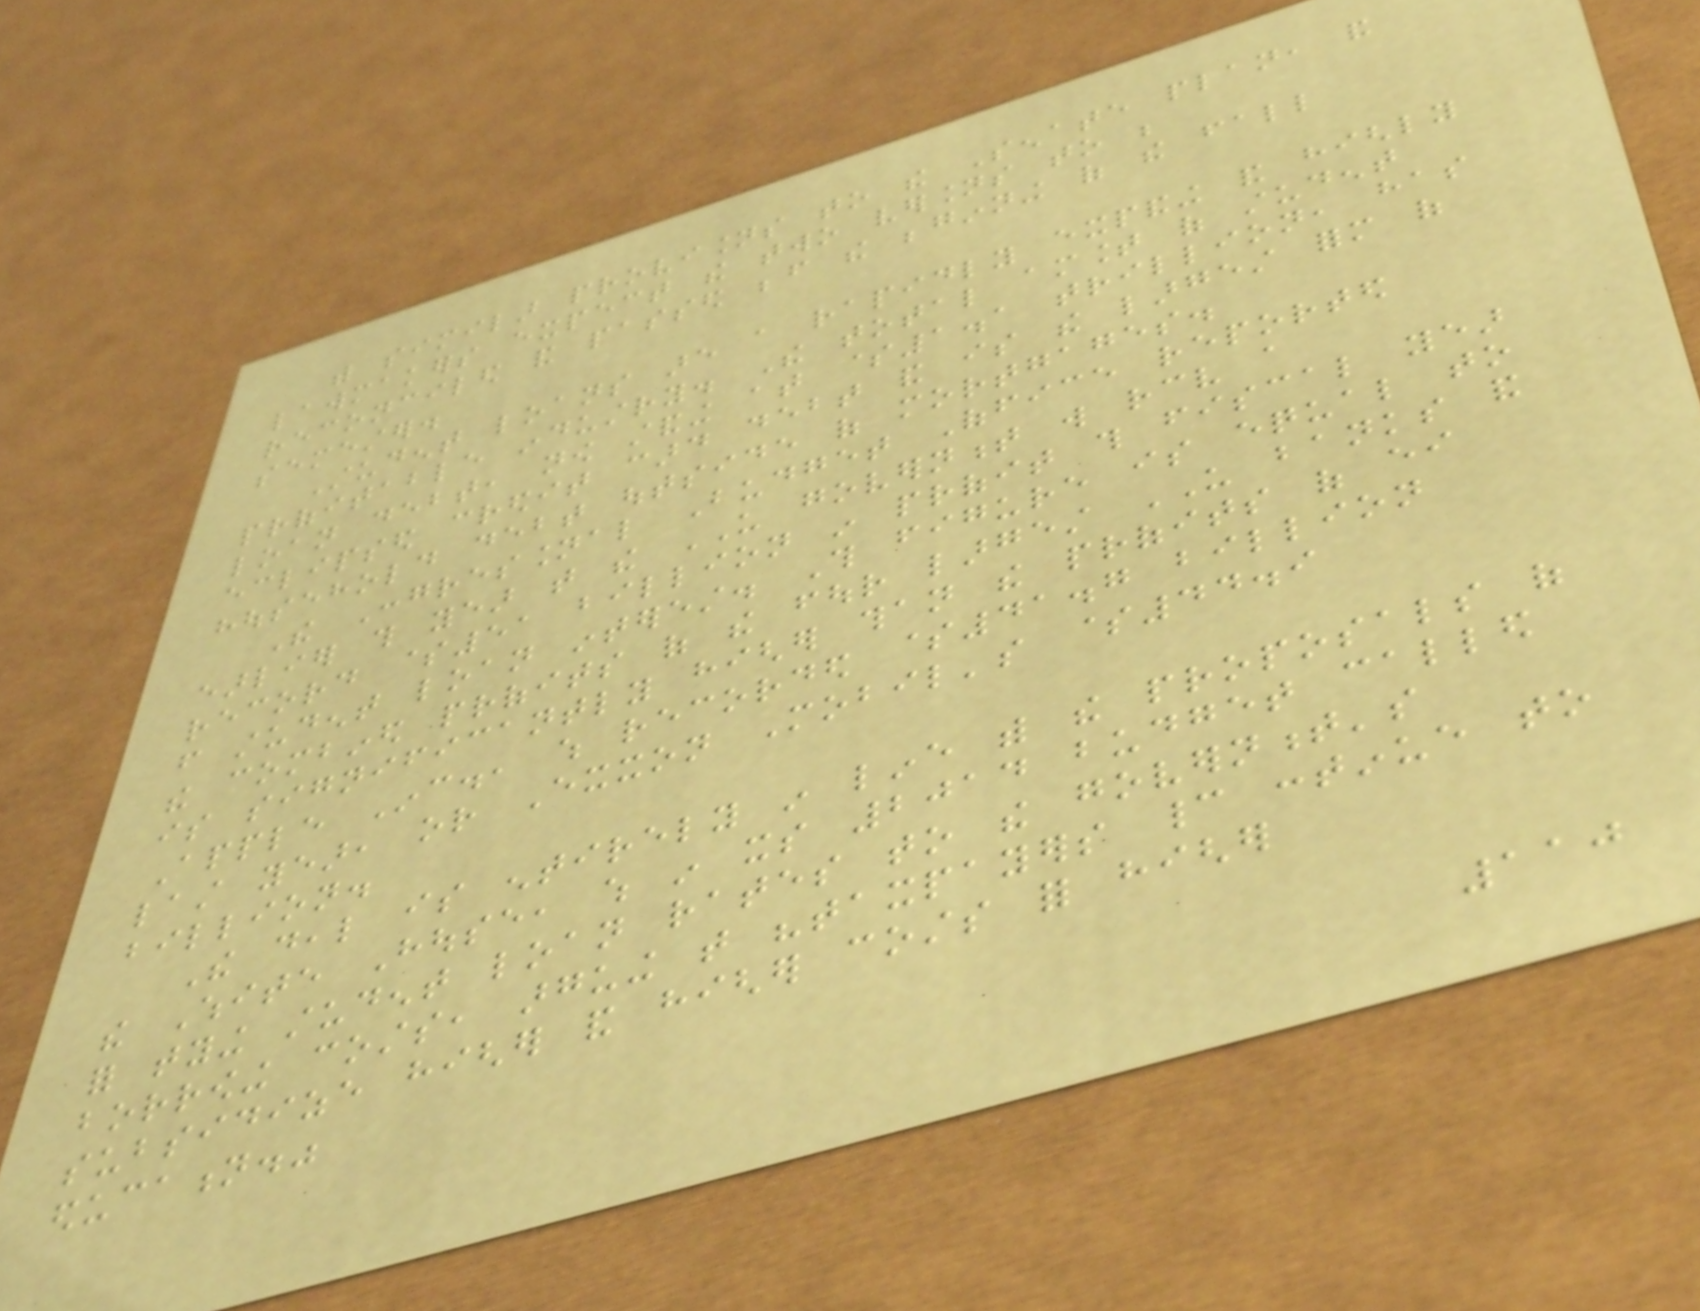with similar provisions to the Senate plan, and
lawmakers expect the two versions to be
reconciled and passed before the beginning of the fall
semester.
Student loans are a rapidly expanding and highly
profitable industry. The total amount of student
loan debt, now standing at $1.1 trillion, has
eclipsed credit card debt and is the largest form of
household debt outside of mortgages.
The Congressional Budget Office reported
earlier this year that the US government will receive a
record $51 billion in profit this fiscal year
from student loan interest. This figure is equal to
the combined profits of the four largest US banks and
is significantly higher than the profits of either
Apple Inc., which recorded $41.7 billion
last year, or Exxon Mobil's $44.9
billion.
The deal is entirely in line with the proposals of
the White House, which in its 2014 budget called
for tying student loan rates to the government's
borrowing costs, arguing that "taxpayers cannot continue to
subsidize higher and higher costs for higher
education."
110
